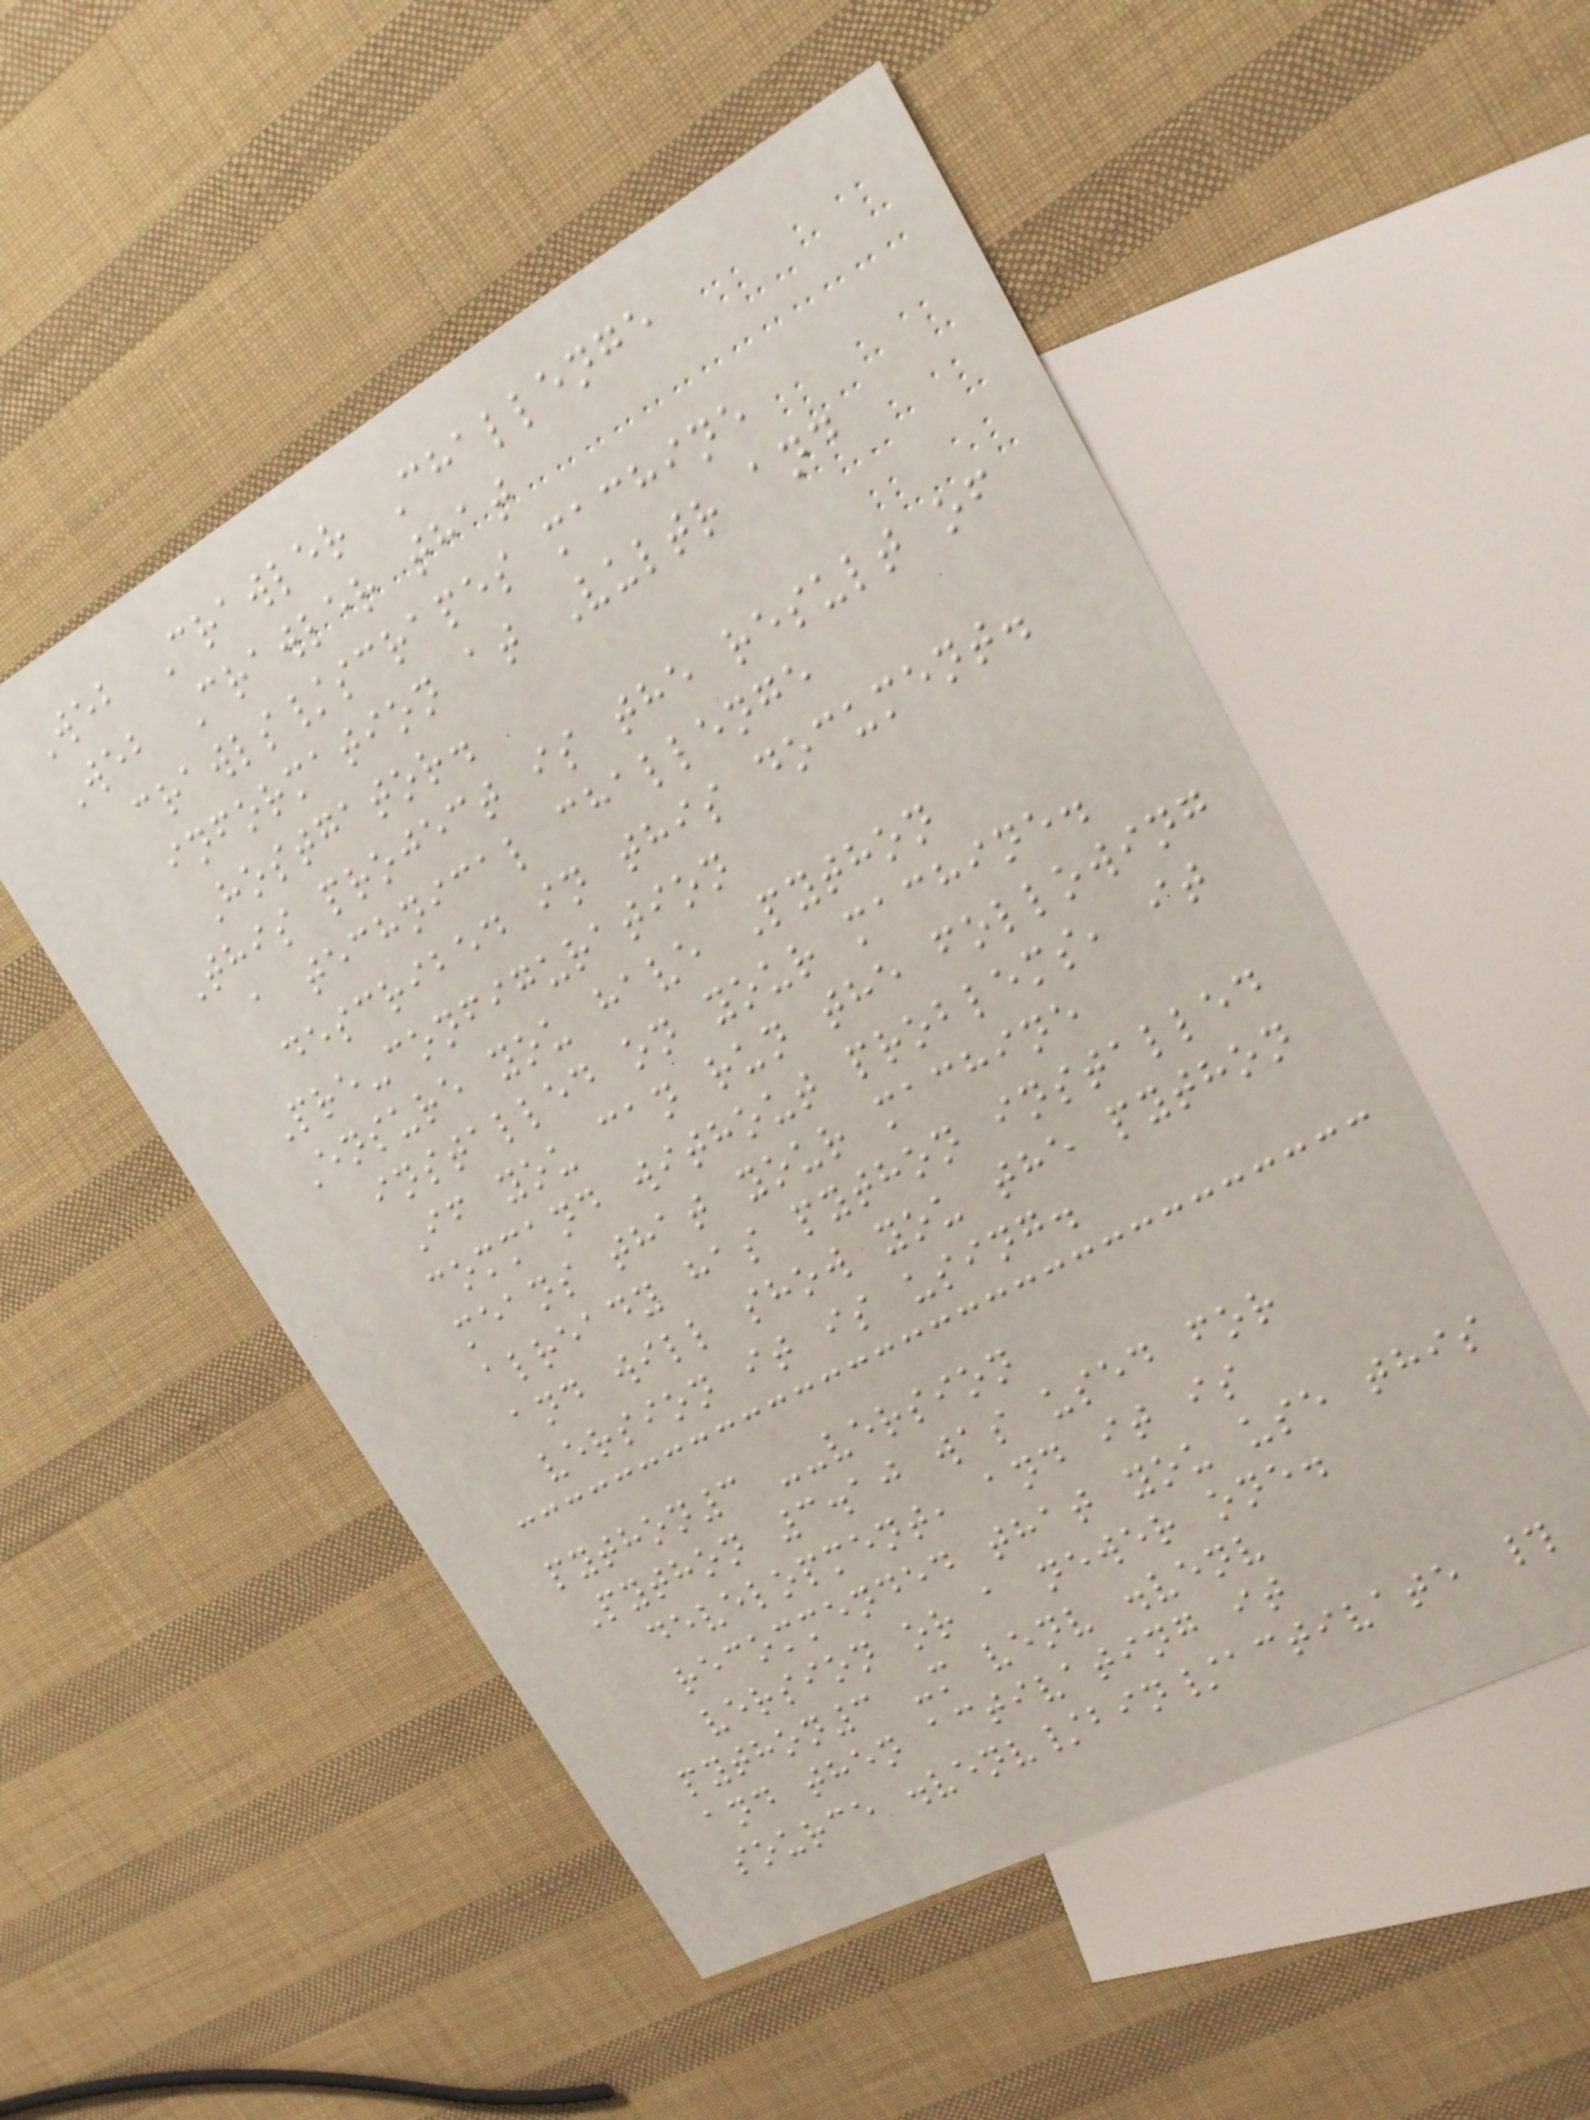Web Crawler Challenge
Web Crawler that
crawls/scrapes machine
information at Vultr and
Hostgator.
This project is the result of
a technical challenge
described in this document.
Pre-configuration
Ensure you have Python
installed on your machine.
If you can run the following
command without problems, it
means that your machine
already has python installed
and will show you the python
version it is using.
python3 --version
Python 3.10 was used for
development, and it is
recommended that you use this
version or a newer one.
python3 -m venv .venv
and then activating it
source .venv/bin/activate #
